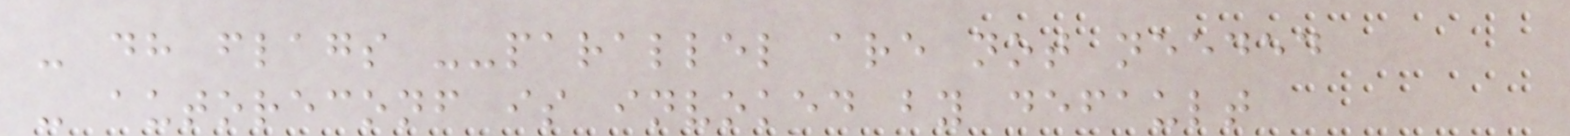- dh flags --parallel are not needed
- autoreconf is invoked by default
